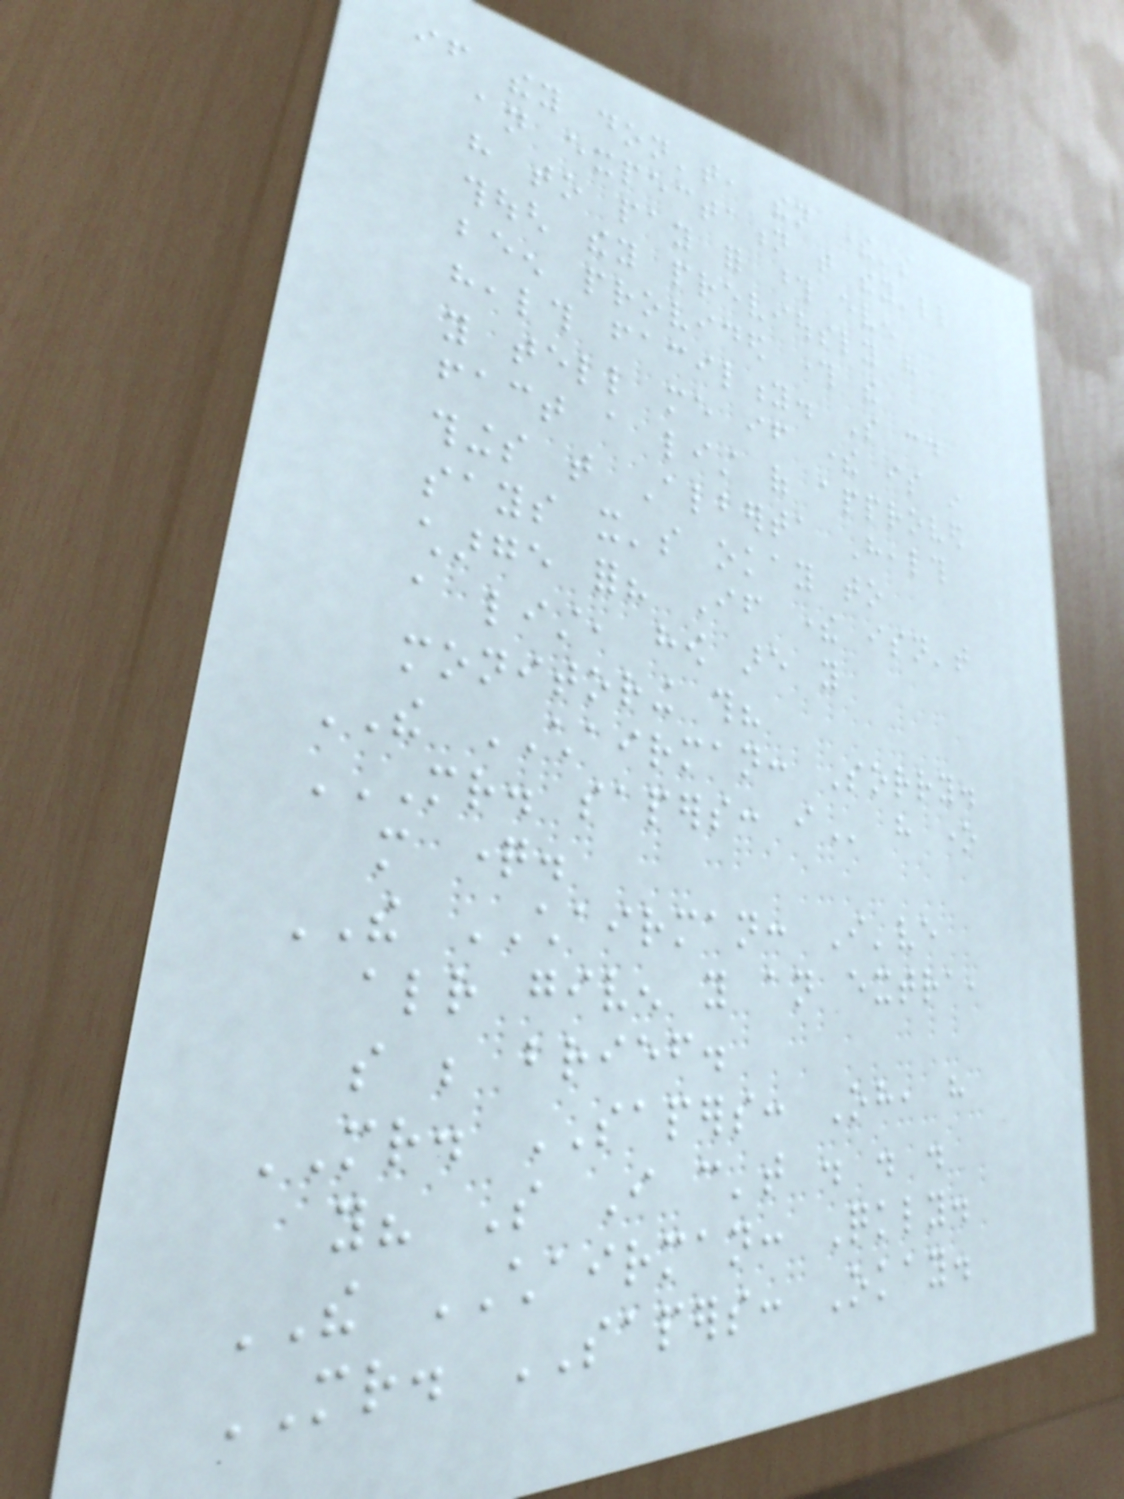if they don't, then there's
an expectation that they'll
have to pay for those even
though they previously have
been provided through the
health facility. So could
you tell me if there is in
fact a list of approved
things that Alberta Health
says it's okay to
charge for? If there isn't
a list, how are you
monitoring this?
THE CHAIRMAN: Sorry.
MR. SAPERS: I have one
more question.
THE CHAIRMAN: I've
already given you an extra,
so be brief.
MR. SAPERS: Oh, have
you? So I can't . . .
THE CHAIRMAN: Quickly.
MR. SAPERS: Okay.
